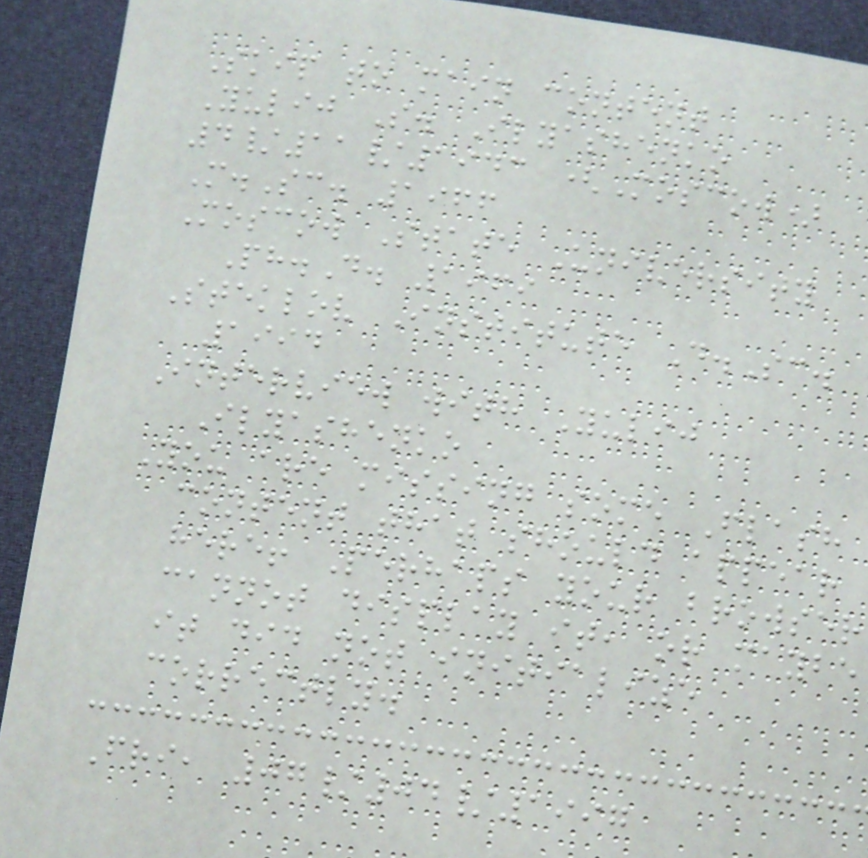Skip to main content
Yulij S. Ilyashenko
4/11/1943 (Moscow)
M.Sc. 1966
Moscow State University
Ph.D. 1969
Steklov Institute D.Sc.
1994
Interview with Yulij
Ilyashenko
You are missing some Flash
content that should appear
here! Perhaps your browser
cannot display it, or maybe
it did not initialize
correctly.
Fri, 07/04/1997
